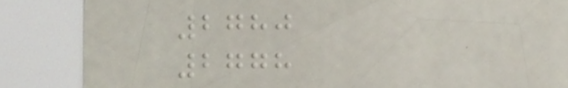2780
2778
